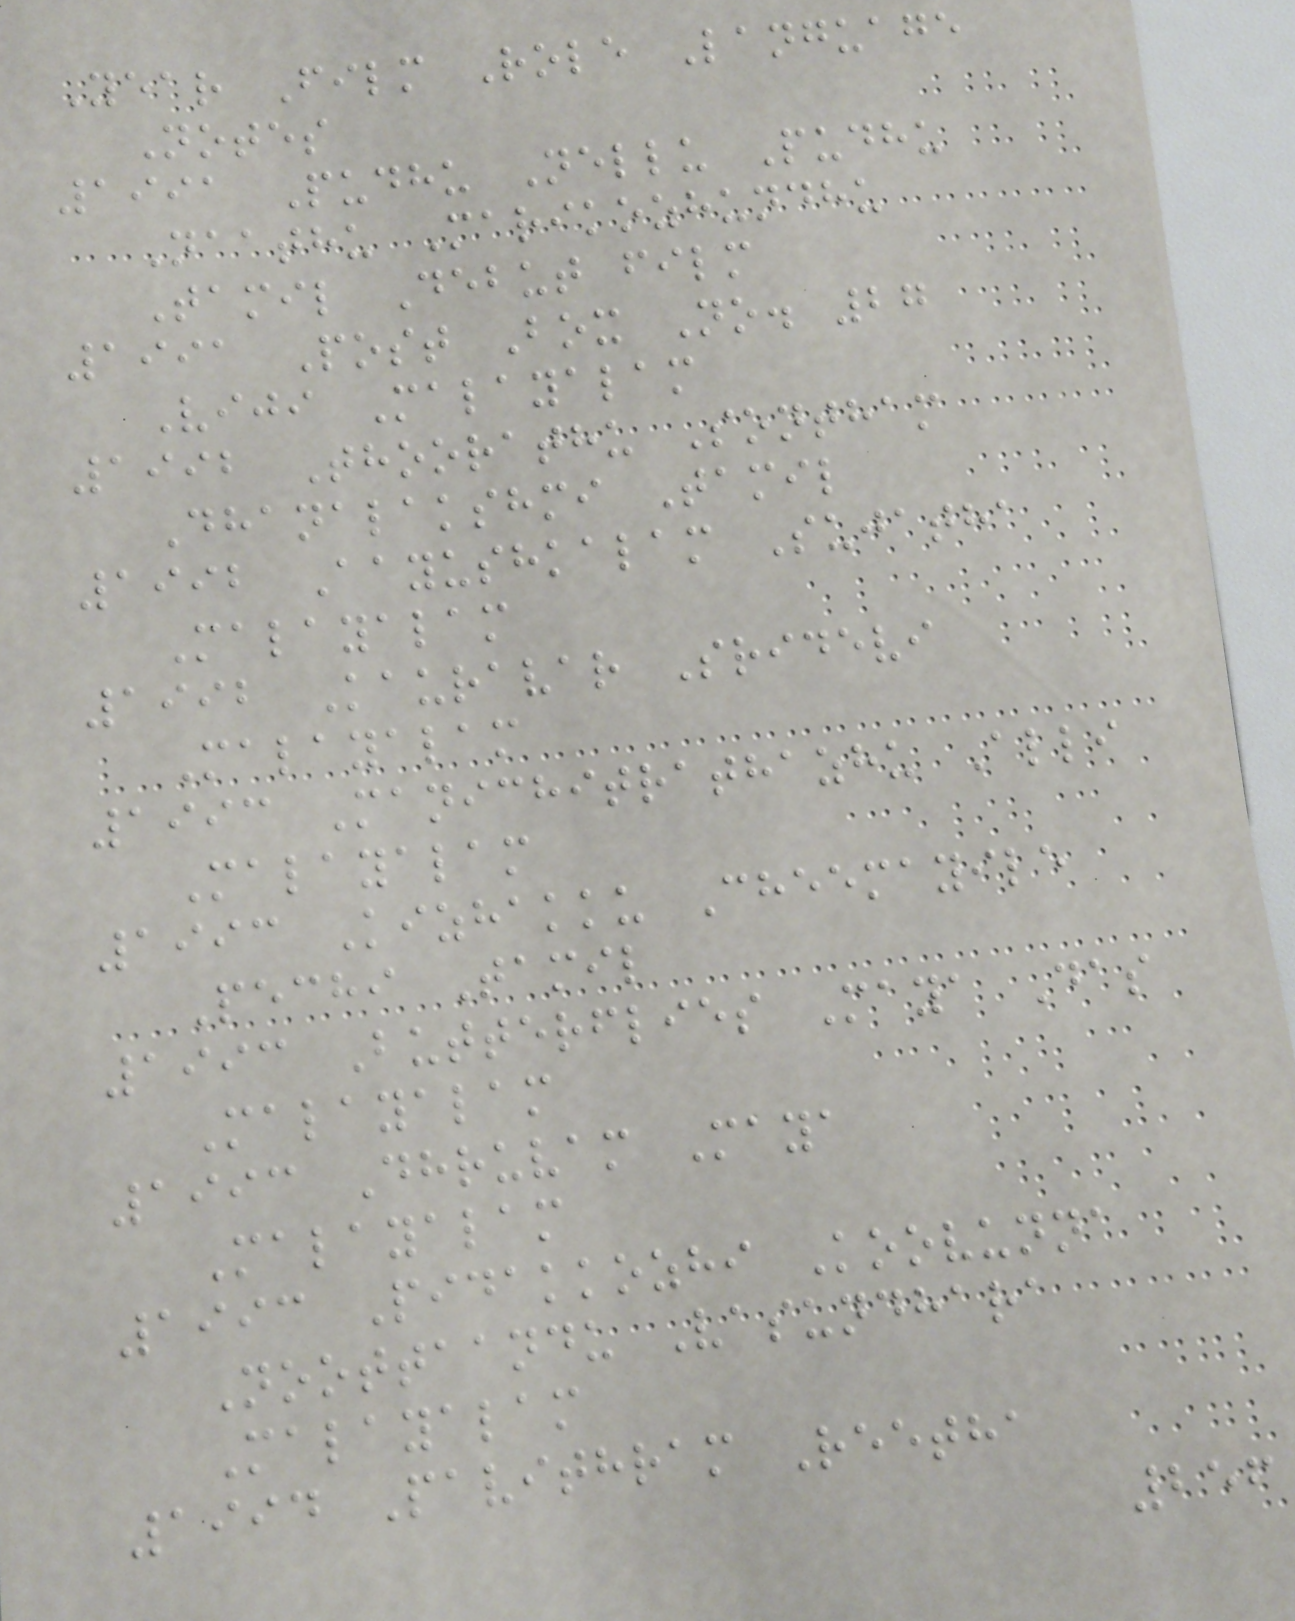Year Film Role Language
Notes
1991 Pudhu Nellu Pudhu
Naathu Marikozhundhu
Tamil Debut film
1991 Post Box No. 27
Viji Malayalam
1992 Thoorathu Sontham
Dhanalakshmi Tamil
1992 Aayushkalam Sujatha
Malayalam
1992 Kauravar Sridevi
Malayalam
1993 Manichitrathazhu Alli
Malayalam
1993 Kizhakku Cheemayile
Pechi Tamil
1993 Butterflies Maya Das
Malayalam
1993 Dhruvam Maya
Malayalam
1993 Pidakkozhi Koovunna
Noottaandu Vasundhara
Malayalam
1994 Pavithram Reetha
256
